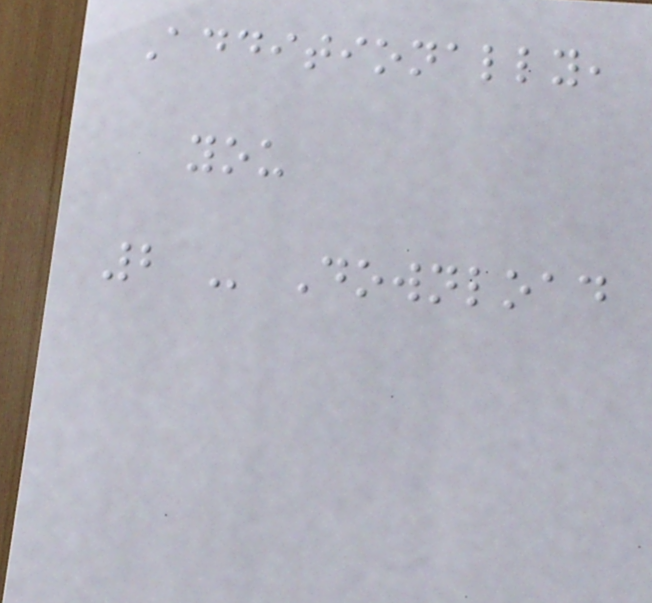Additionally,
you
2 - Download
